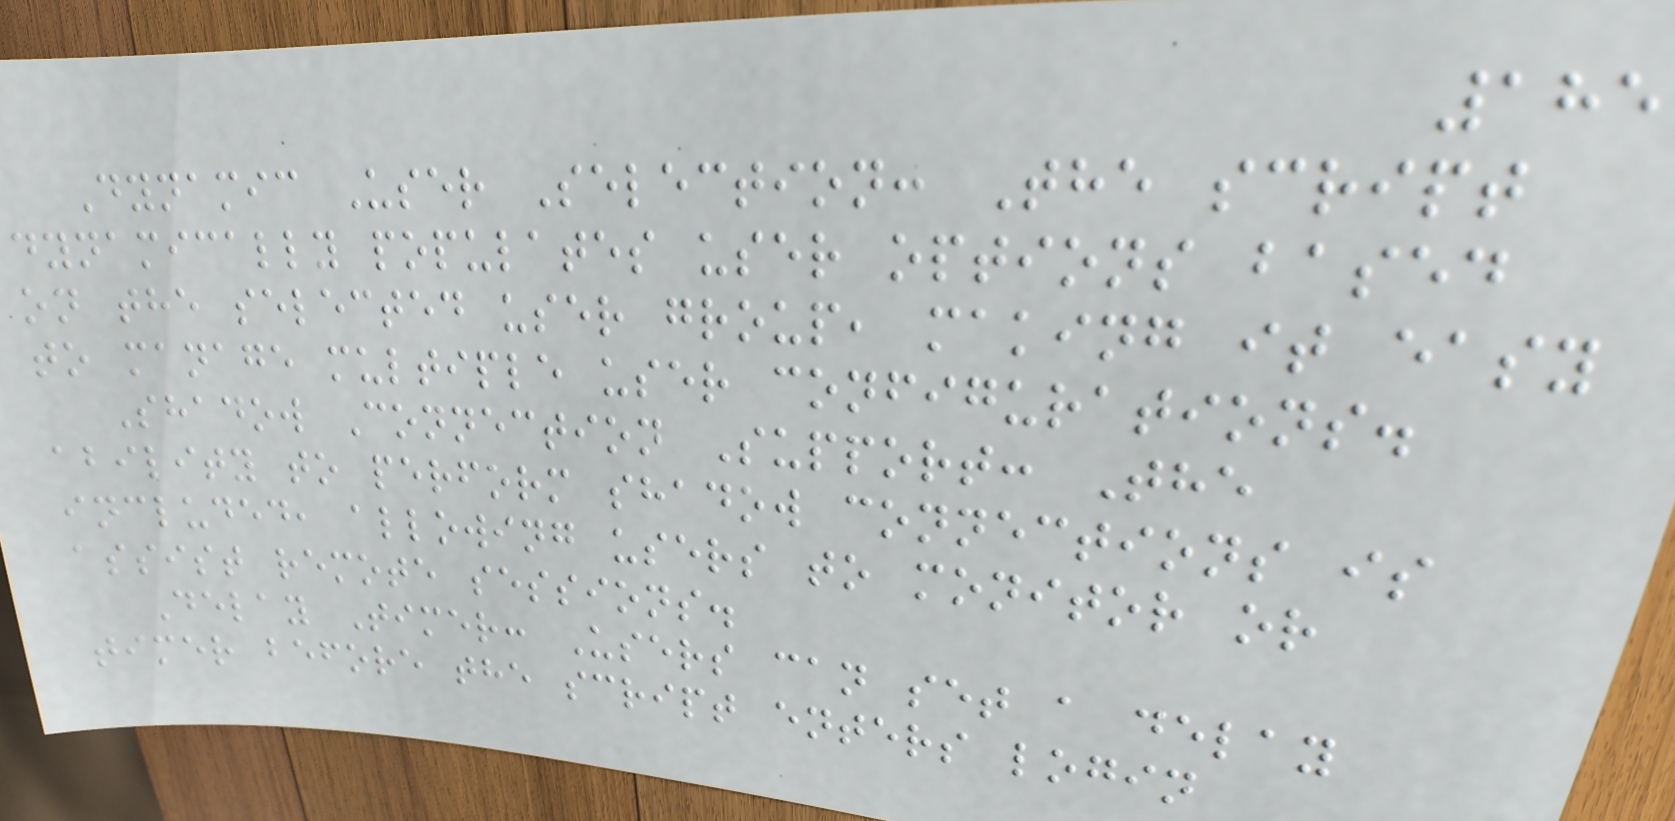185
Dynamic User Selection: The script
dynamically populates user options based
on the selected user group, making it easy
to manage multiple user configurations.
Shadow Connection Support: The
ability to perform shadow connections is
included, allowing users to monitor or
assist remote sessions.
Delay Timer: Users can set a delay
timer before the script enters login
